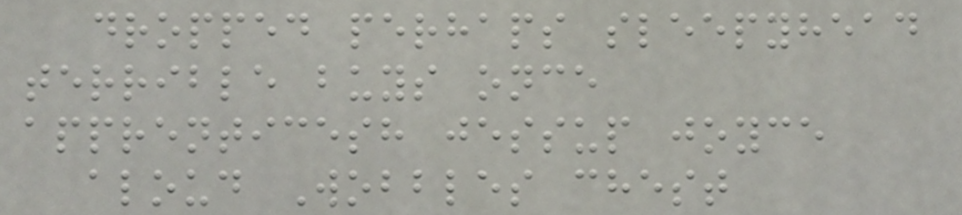dropped perhaps sleepyhead
terrible buys once
apprenticesh jessup joyce
aloud Wobbles chest
